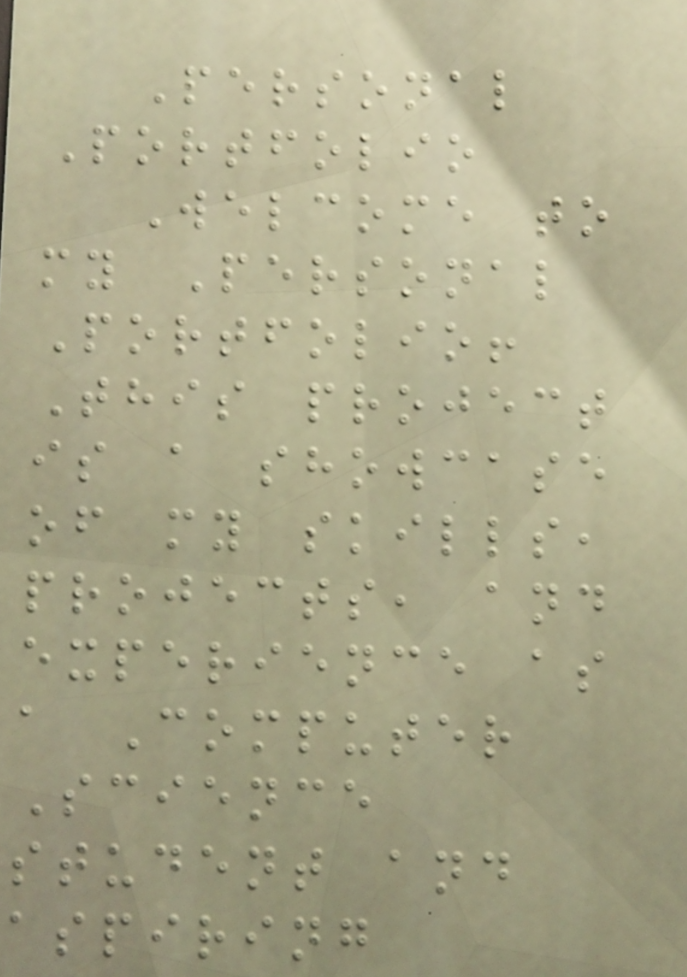Personal
Portfolio
Welcome to
my Personal
Portfolio!
This project
is a showcase
of my skills,
projects, and
experience as
a Computer
Science
student and
aspiring
